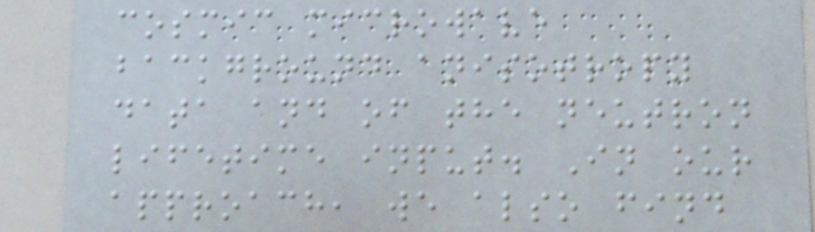cosmic microwave
background anisotropy
data and of the neutron
lifetime input. In our
approach, we also find
